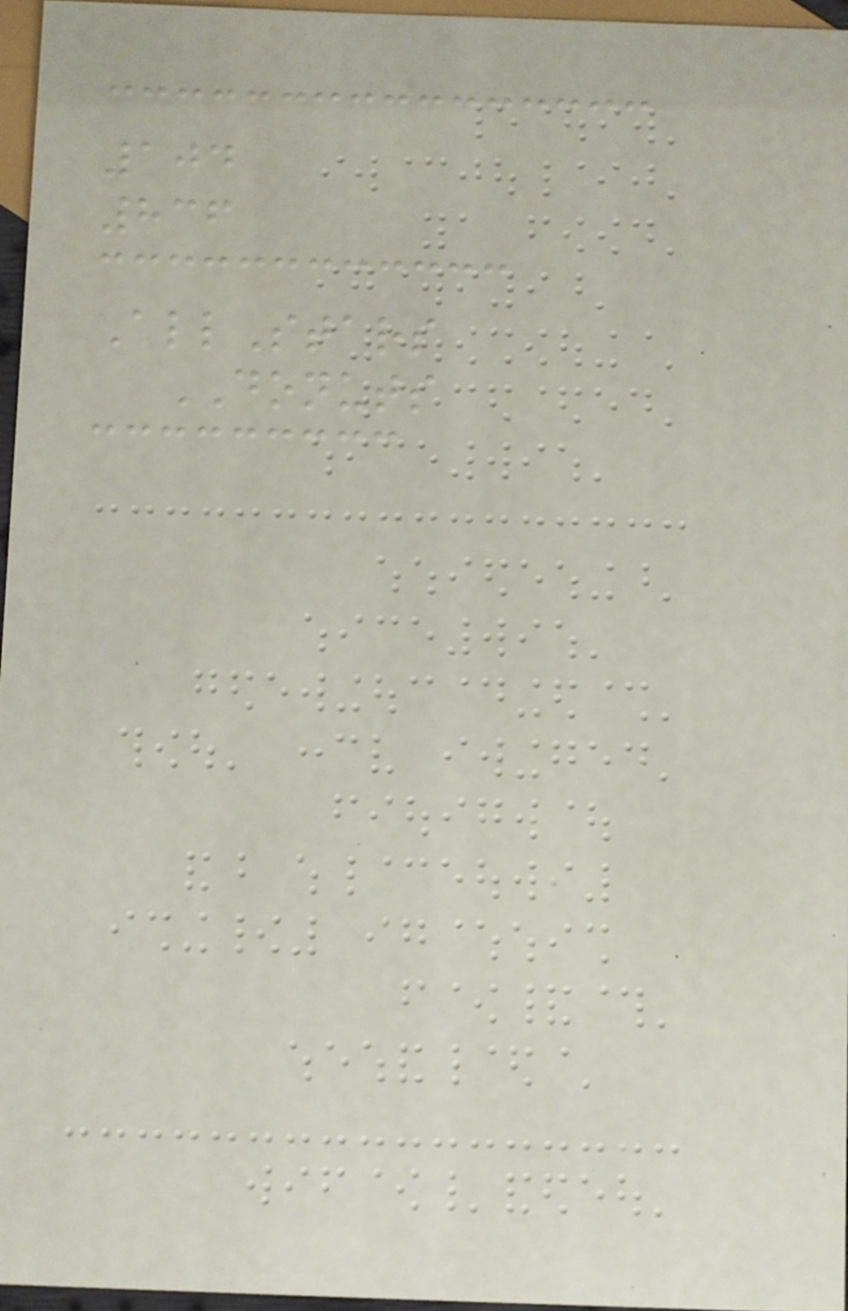104
836
AllStars
DONUTS
